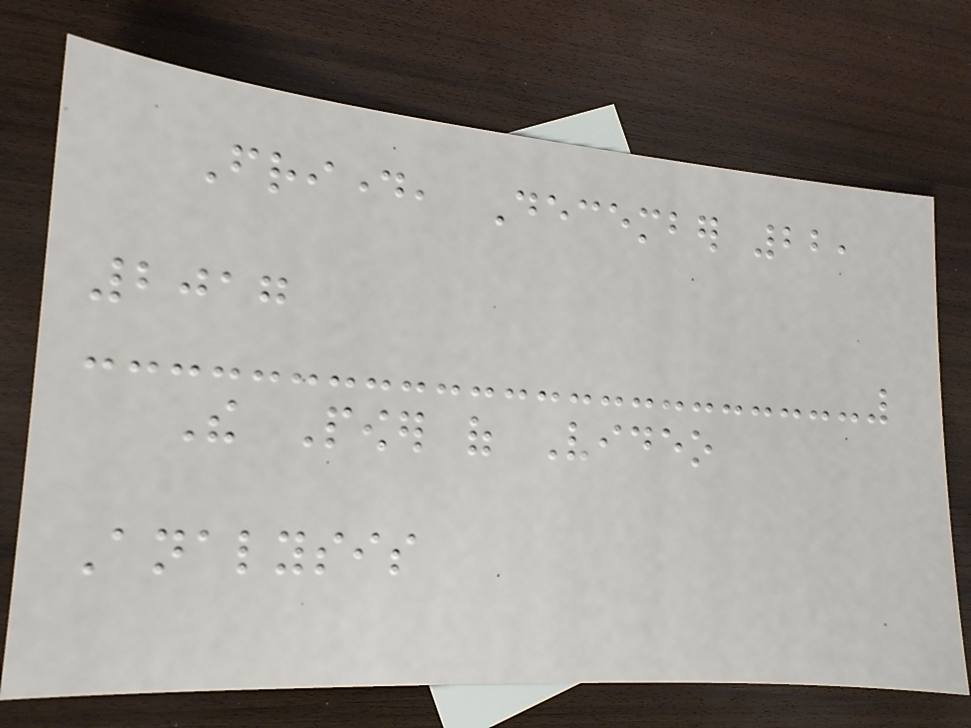Friday, December 22,
2017
The Power of Video
Analysis
